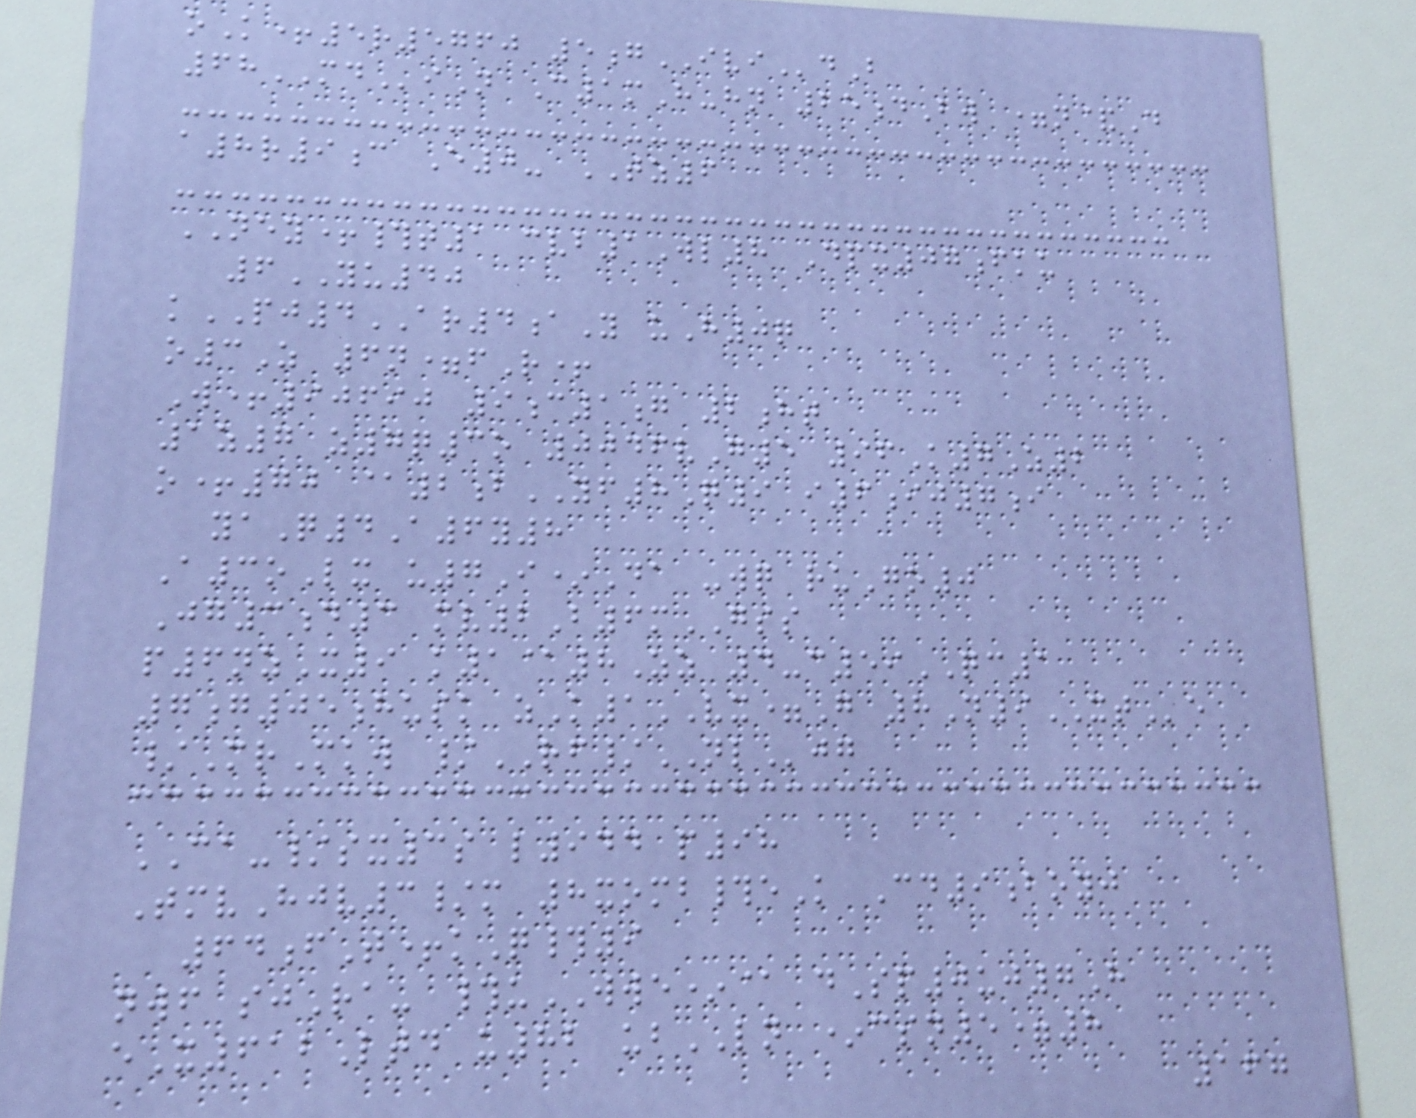oK+5r5760 5gIVIdB
68MDiN C1mH-hn 25dBw =n&D
a8r9c E0- TZ6
NEY+#t1 cvb1Wl8 Dpx07fku
6YU40
kPJ4AR4aY uH0q
o3Z 6n=fR+
W+90690 9c1g 2ht
1z7 z7q3o 0046vG5 96K7Z2
o+70 @2bYF8Q9 i6ij7i
yaQ4A6y8
A3oLx u7I*Da -wq ruGo0
Jg3d3 mv2B6mGSS
p6nzX9 k1@8Zz 4-c59QC1
7g05husk zK1VX=G 8N9XTe
/MrMkw /RF/NLjg
CA-/sx3s l944 p98
TmvHjv3/m 8xomb#eK Cd9boyj
64fT+kQ#9
nwf sjRa- #uWWE*@ dSp0uj7H
eX612Ltd u82 ubLN *csn5=8
167
